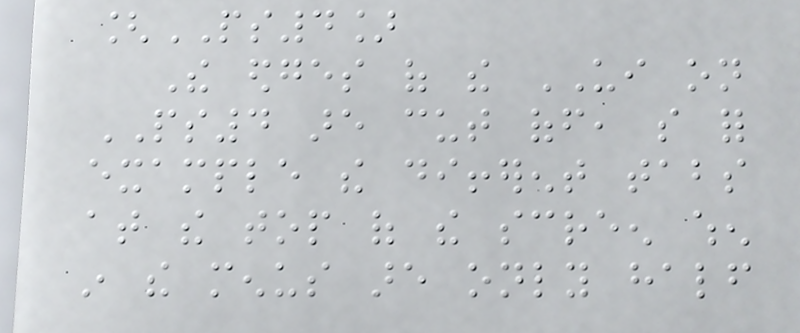[PS4]
The edges of the UI on
PS4 are cut off, so for
example the different tabs
at the top of the screen when
in the menus are only half
